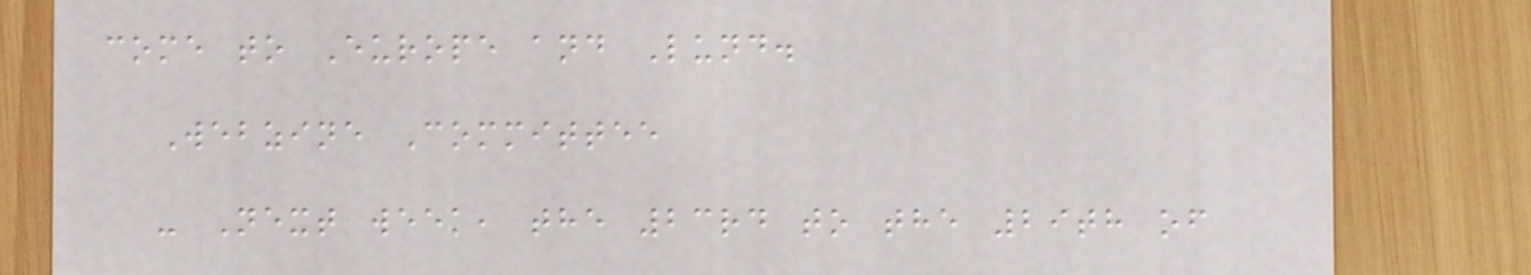come to Europe and Lund.
Webzine Committee
- Next week, the 23rd to the 29th of
